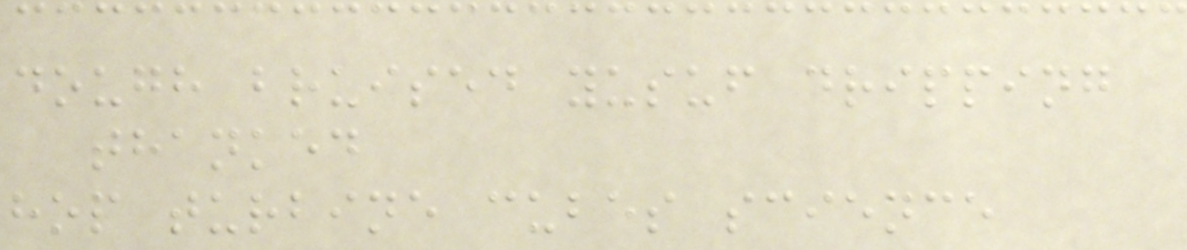dough bruised yusuf dripping
thanked
hop turbine cubes science
